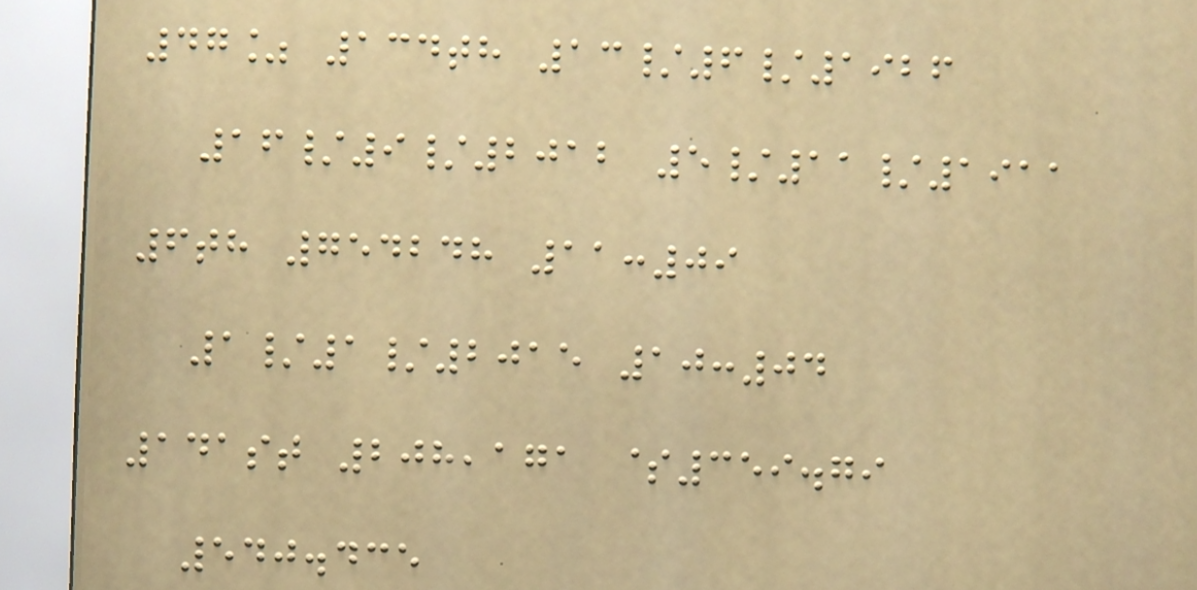47% 134th 13/6/1926
16/9/2012 5/11/1911
6th 754248 11:09
1/1/2015 10:04
141st 208,171 $359.79
540.435
